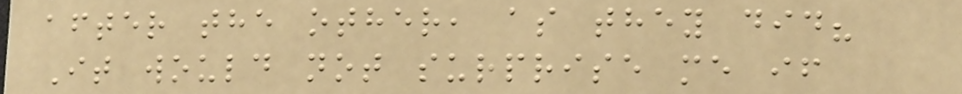after the other, as they did?
It would not surprise me if
